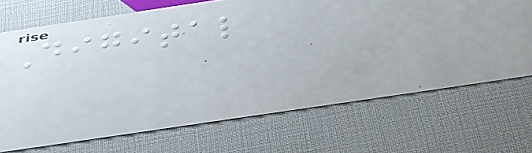Digital
